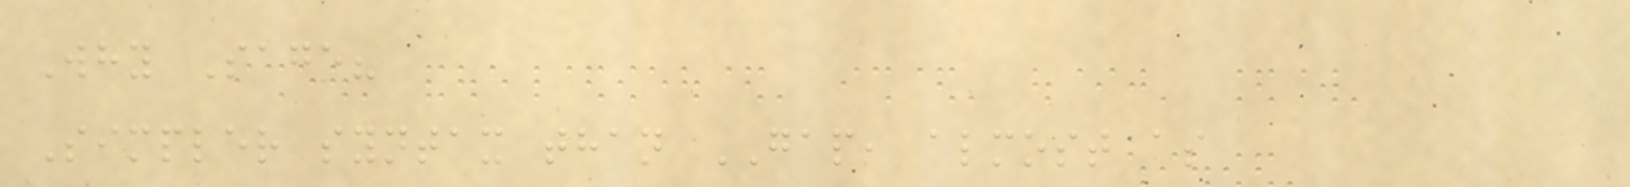Why Sage?
Simpler syntax than GAP, almost as
